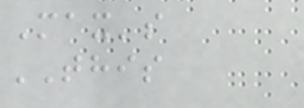Max's
THIS
